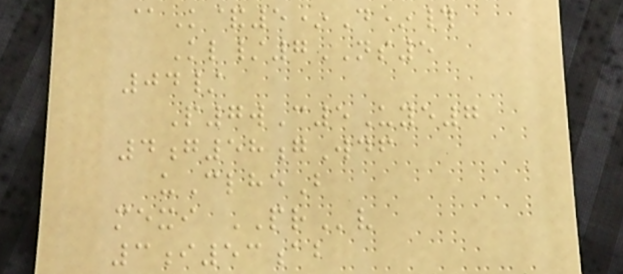@K&5*D*#
Kl/7NS5
04/
P7wC5Uye7
4g58gWdf
uClheB
mexi PRv
3i53ab
